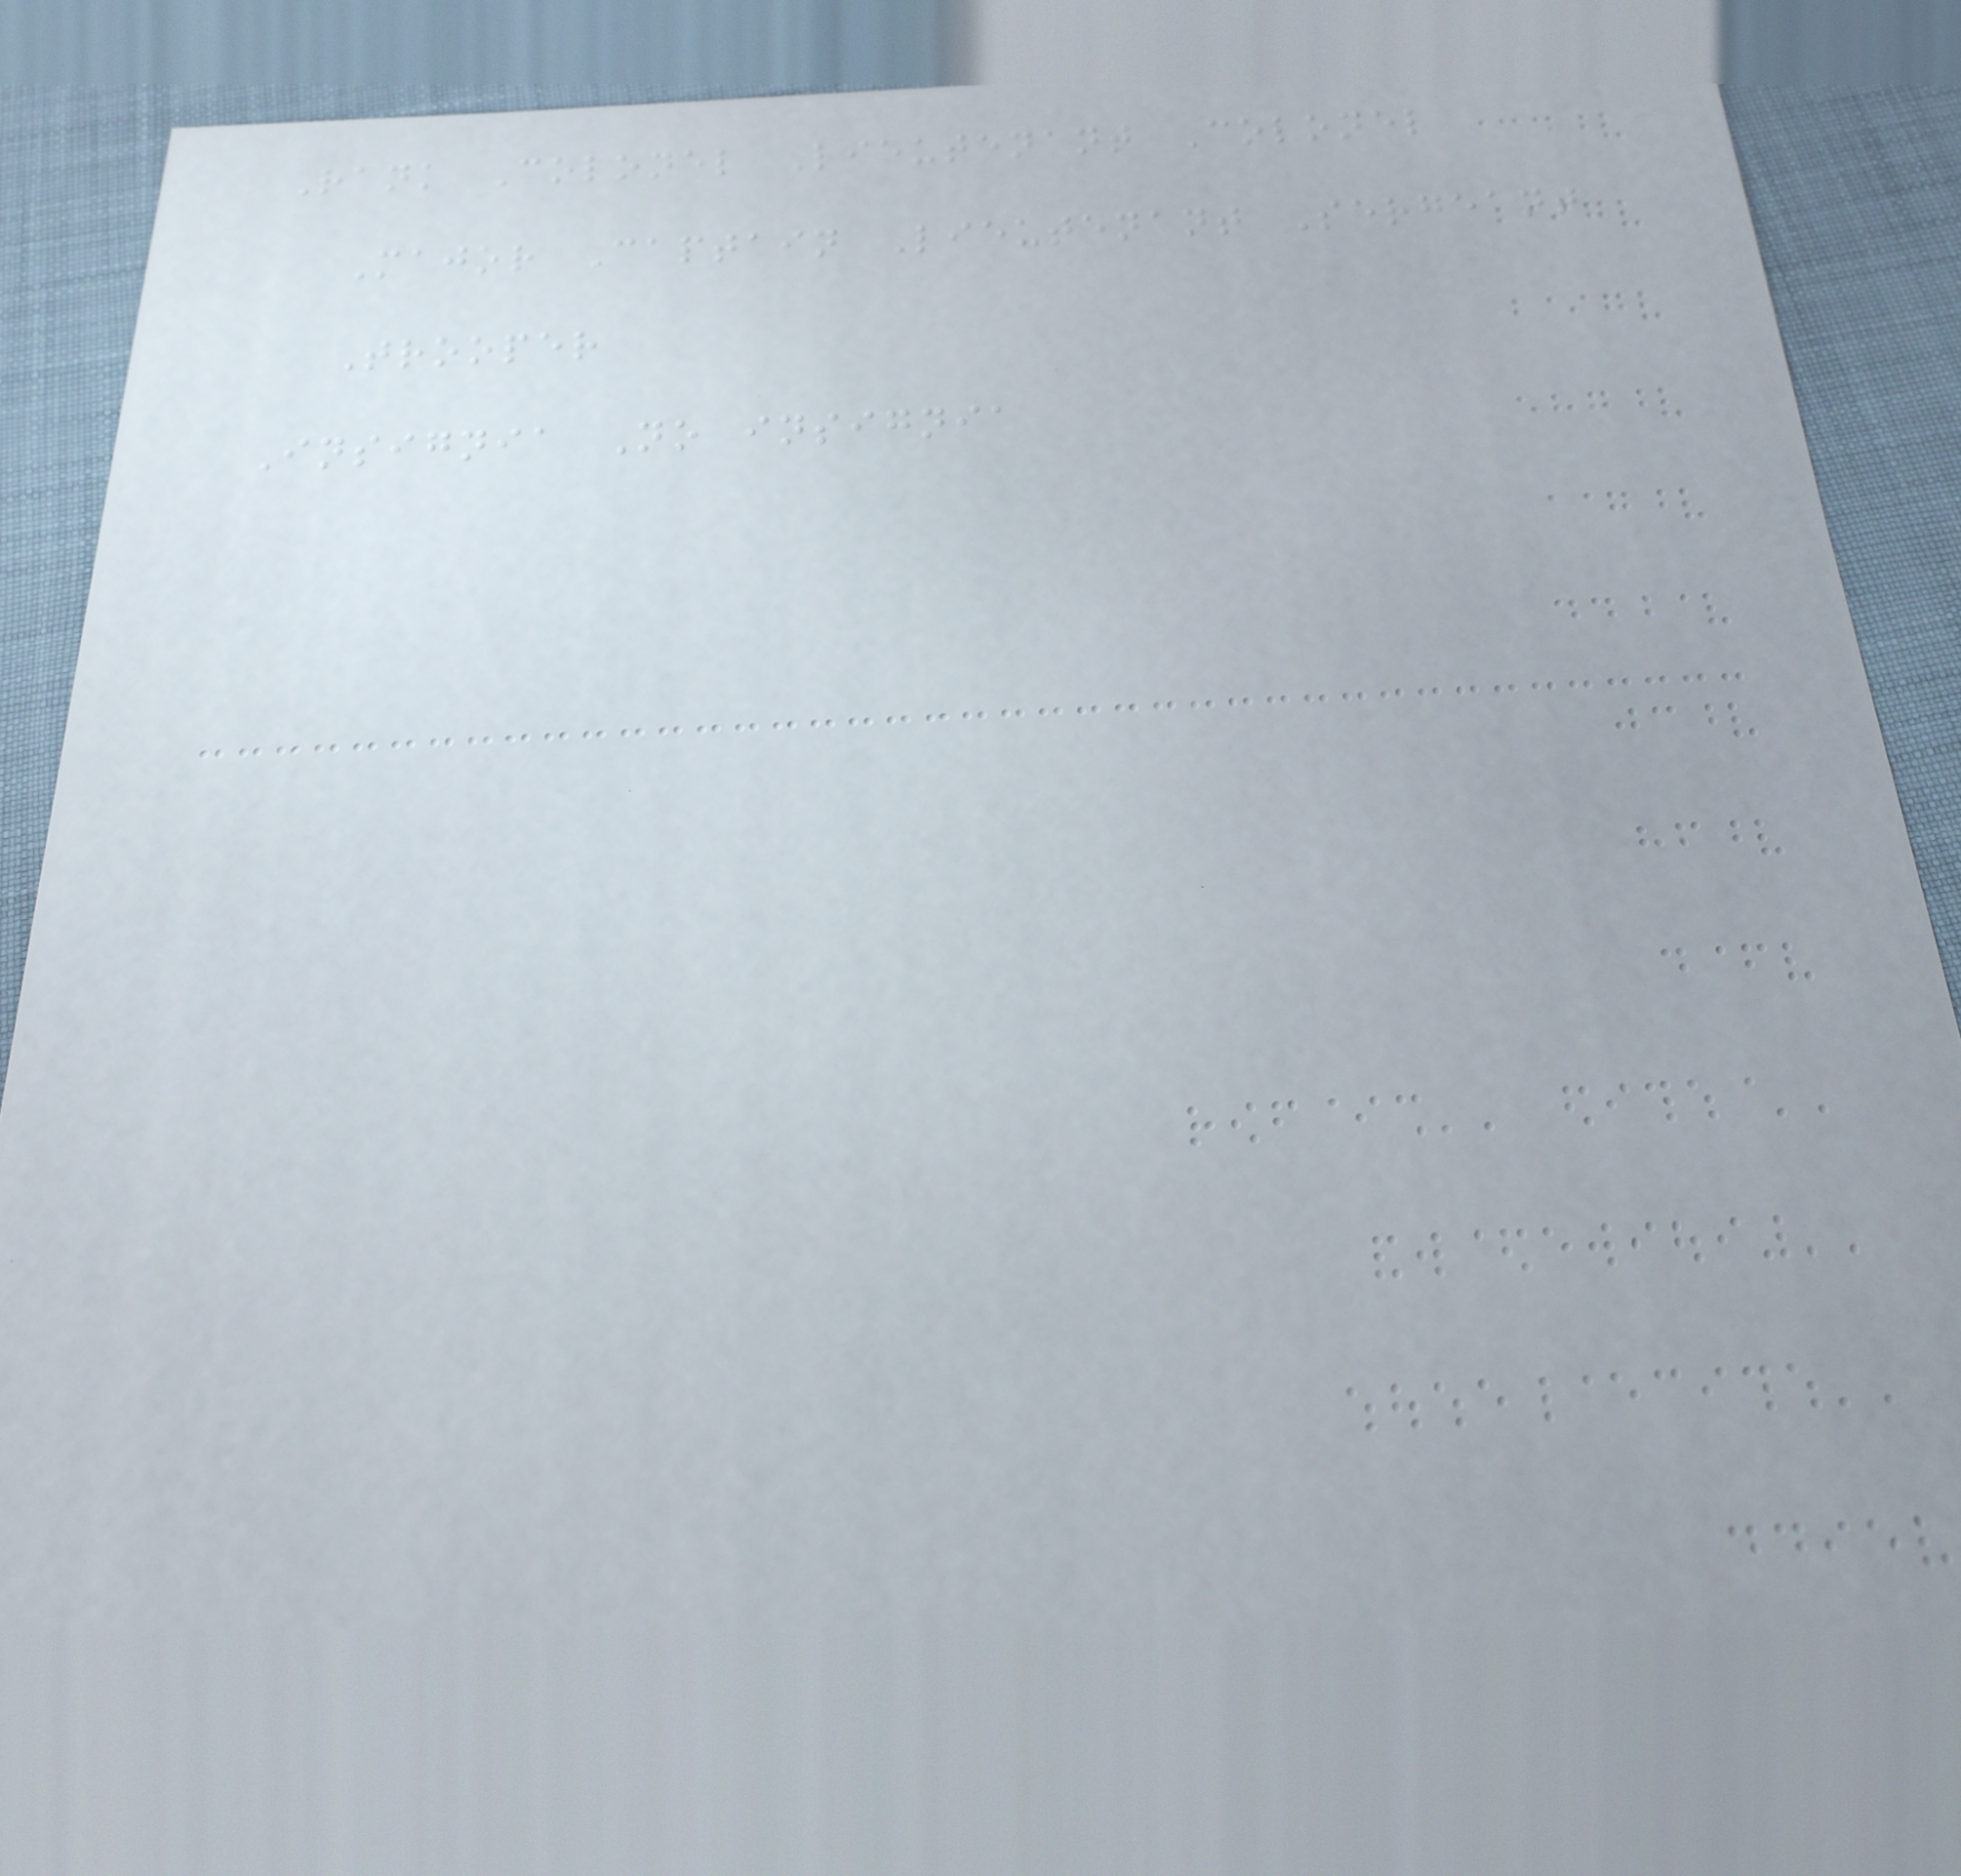Rank Colonel Lieutenant Colonel
Major Captain Lieutenant Sergeant
Trooper
Insignia No insignia
